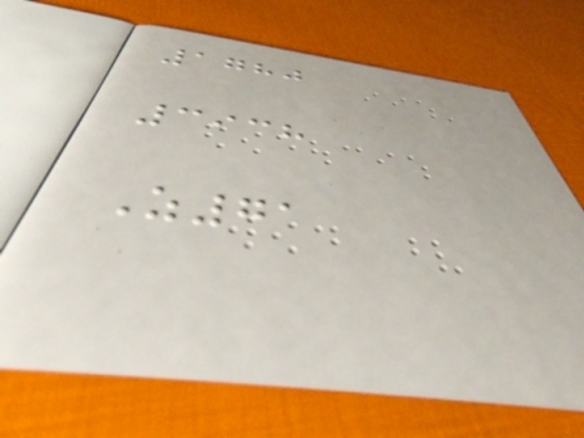1780
3938
Z71
